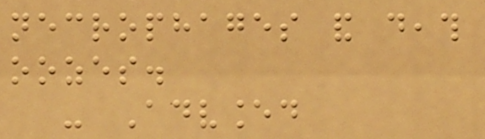necrophages and death
oozes.
- Advanced
